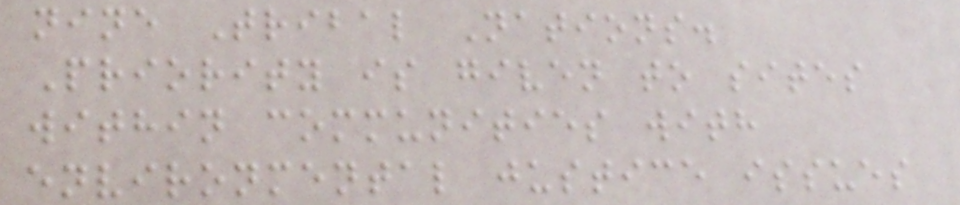nine Tribal Nations.
Priority is given to sites
within communities with
environmental justice issues
